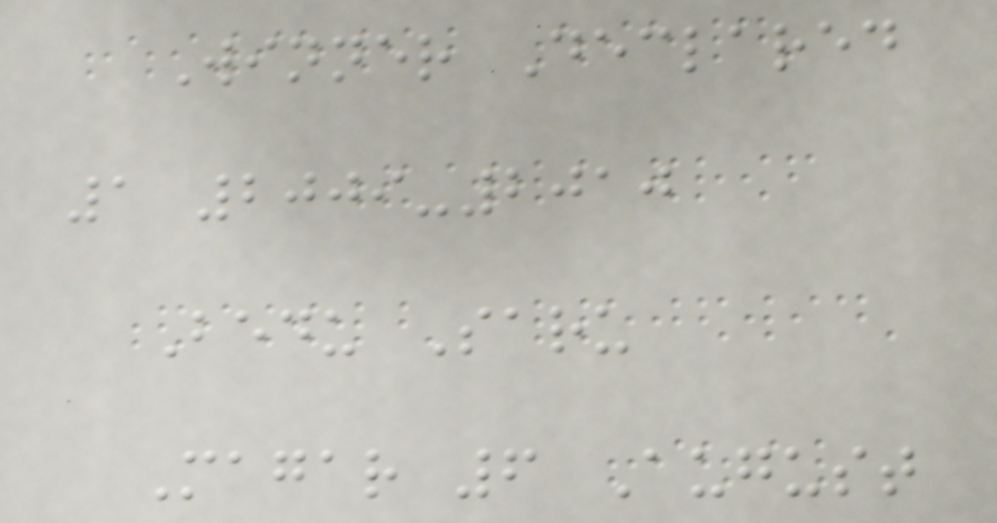Winner Declared
1 2009-2010
Bedu Saru
Magar 6 August
